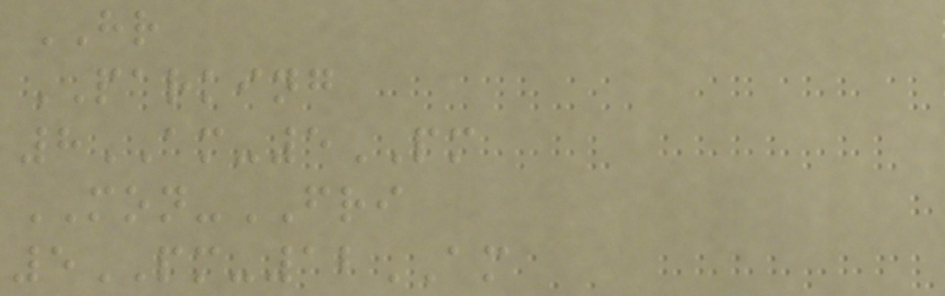HR
PARKING
8AM-5PM
MON-FRI
5PM-12AM
